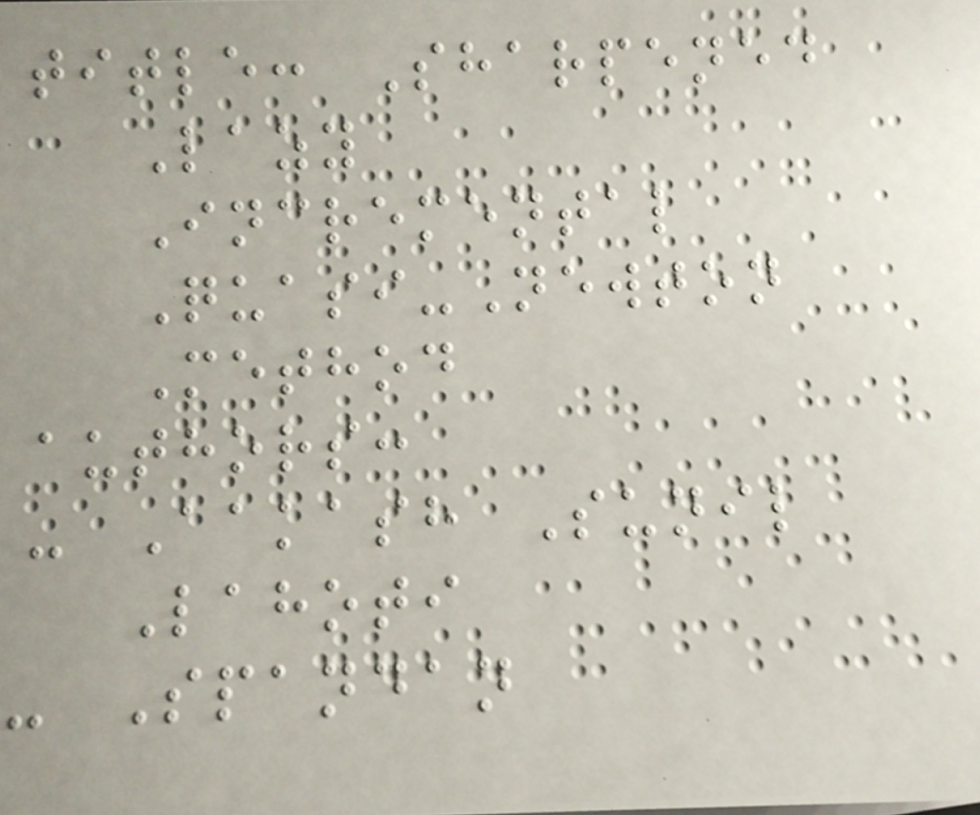title: Sharpened
Lazy
Incremental
Quasi-Newton
Method
authors:
- Aakash Sunil
Lahoti
- Spandan
